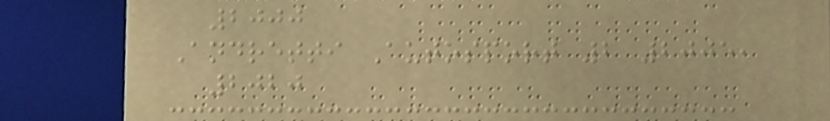2000
Andretti Autosport 2 2005,
2020
